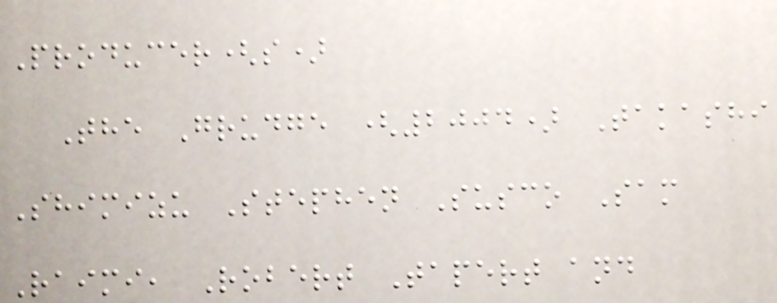Producer(s)
The Grudge (2004) Takashi
Shimizu Stephen Susco Sam
Raimi, Robert Tapert and
